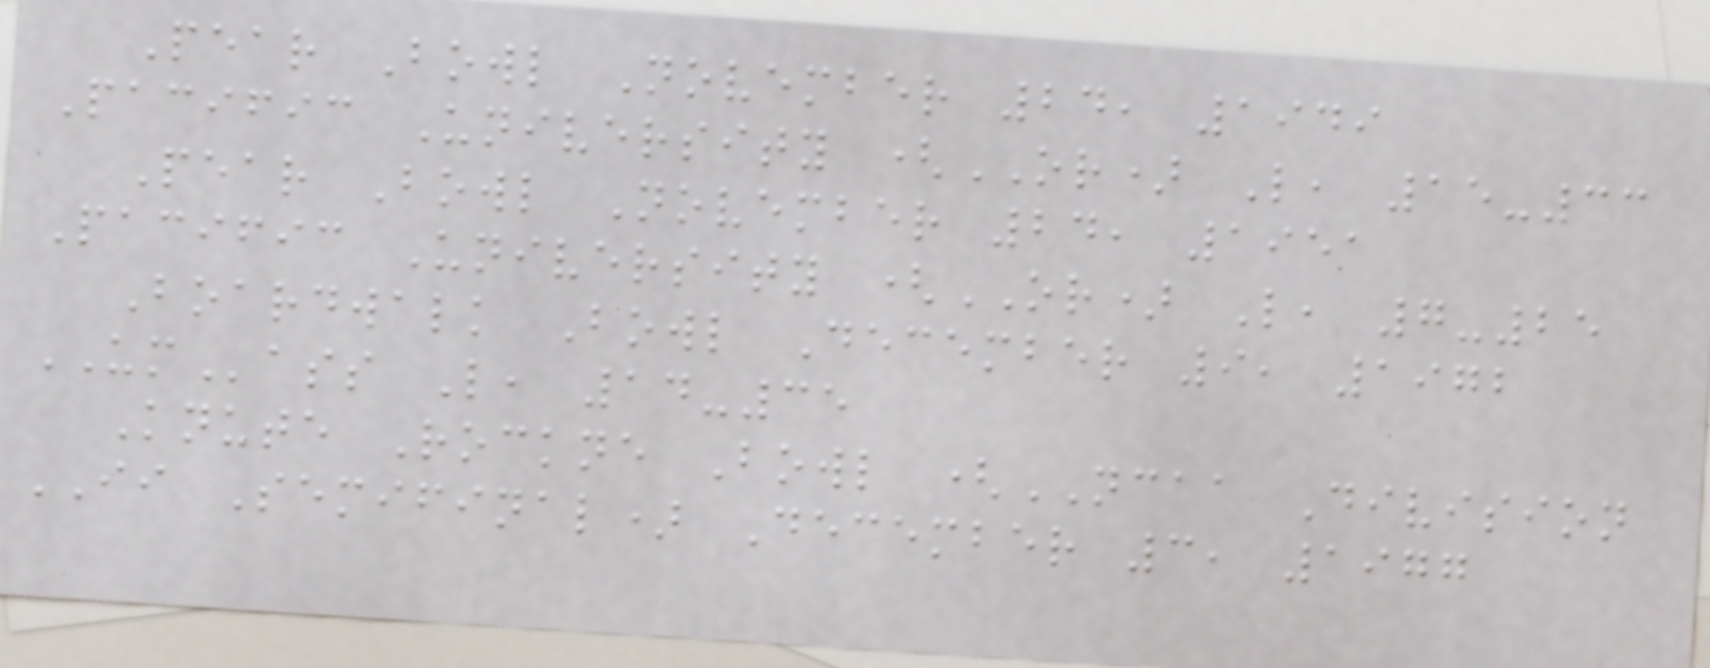Pear Bowl November 24, 1949
Pacific University (OR) L, 15-33
Pear Bowl November 24, 1951
Pacific University (OR) L, 7-25
Boardwalk Bowl December 9, 1972
UMass L, 14-35
Knute Rockne Bowl (NCAA Division
II Semifinal) December 3, 1977
